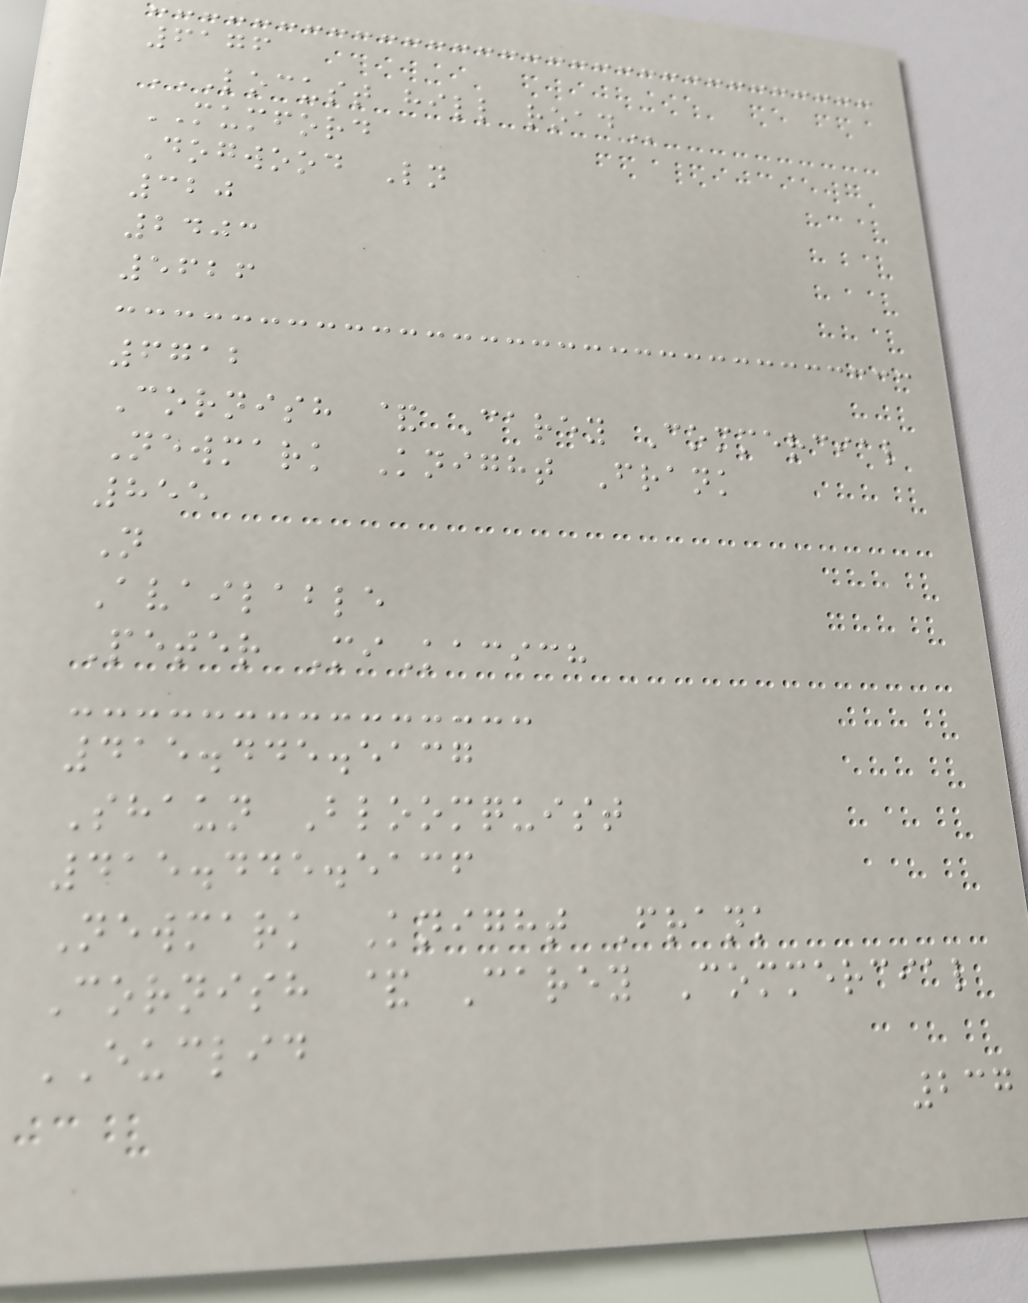6176
LOCUST HILL ROAD
MUMFORD
Dogwood Ln
320
2403
5626
6712
Cornish & Carey Commercial
Newmark Knight Frank
855
N
Available
Peter MiKacich
415.445.5137
Shaun Bloomquist
415.445.5136
Newmark Knight Frank
Cornish & Carey Commercial
EUCLID
237
